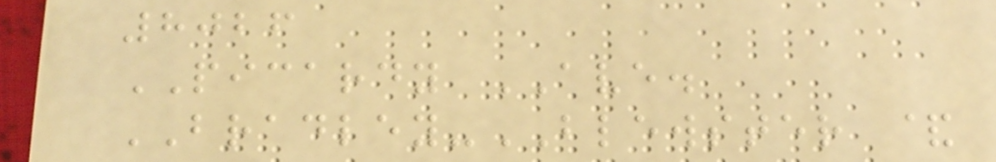8026
PICARDY AVE.
BRADLEY-BLEWSTER &
